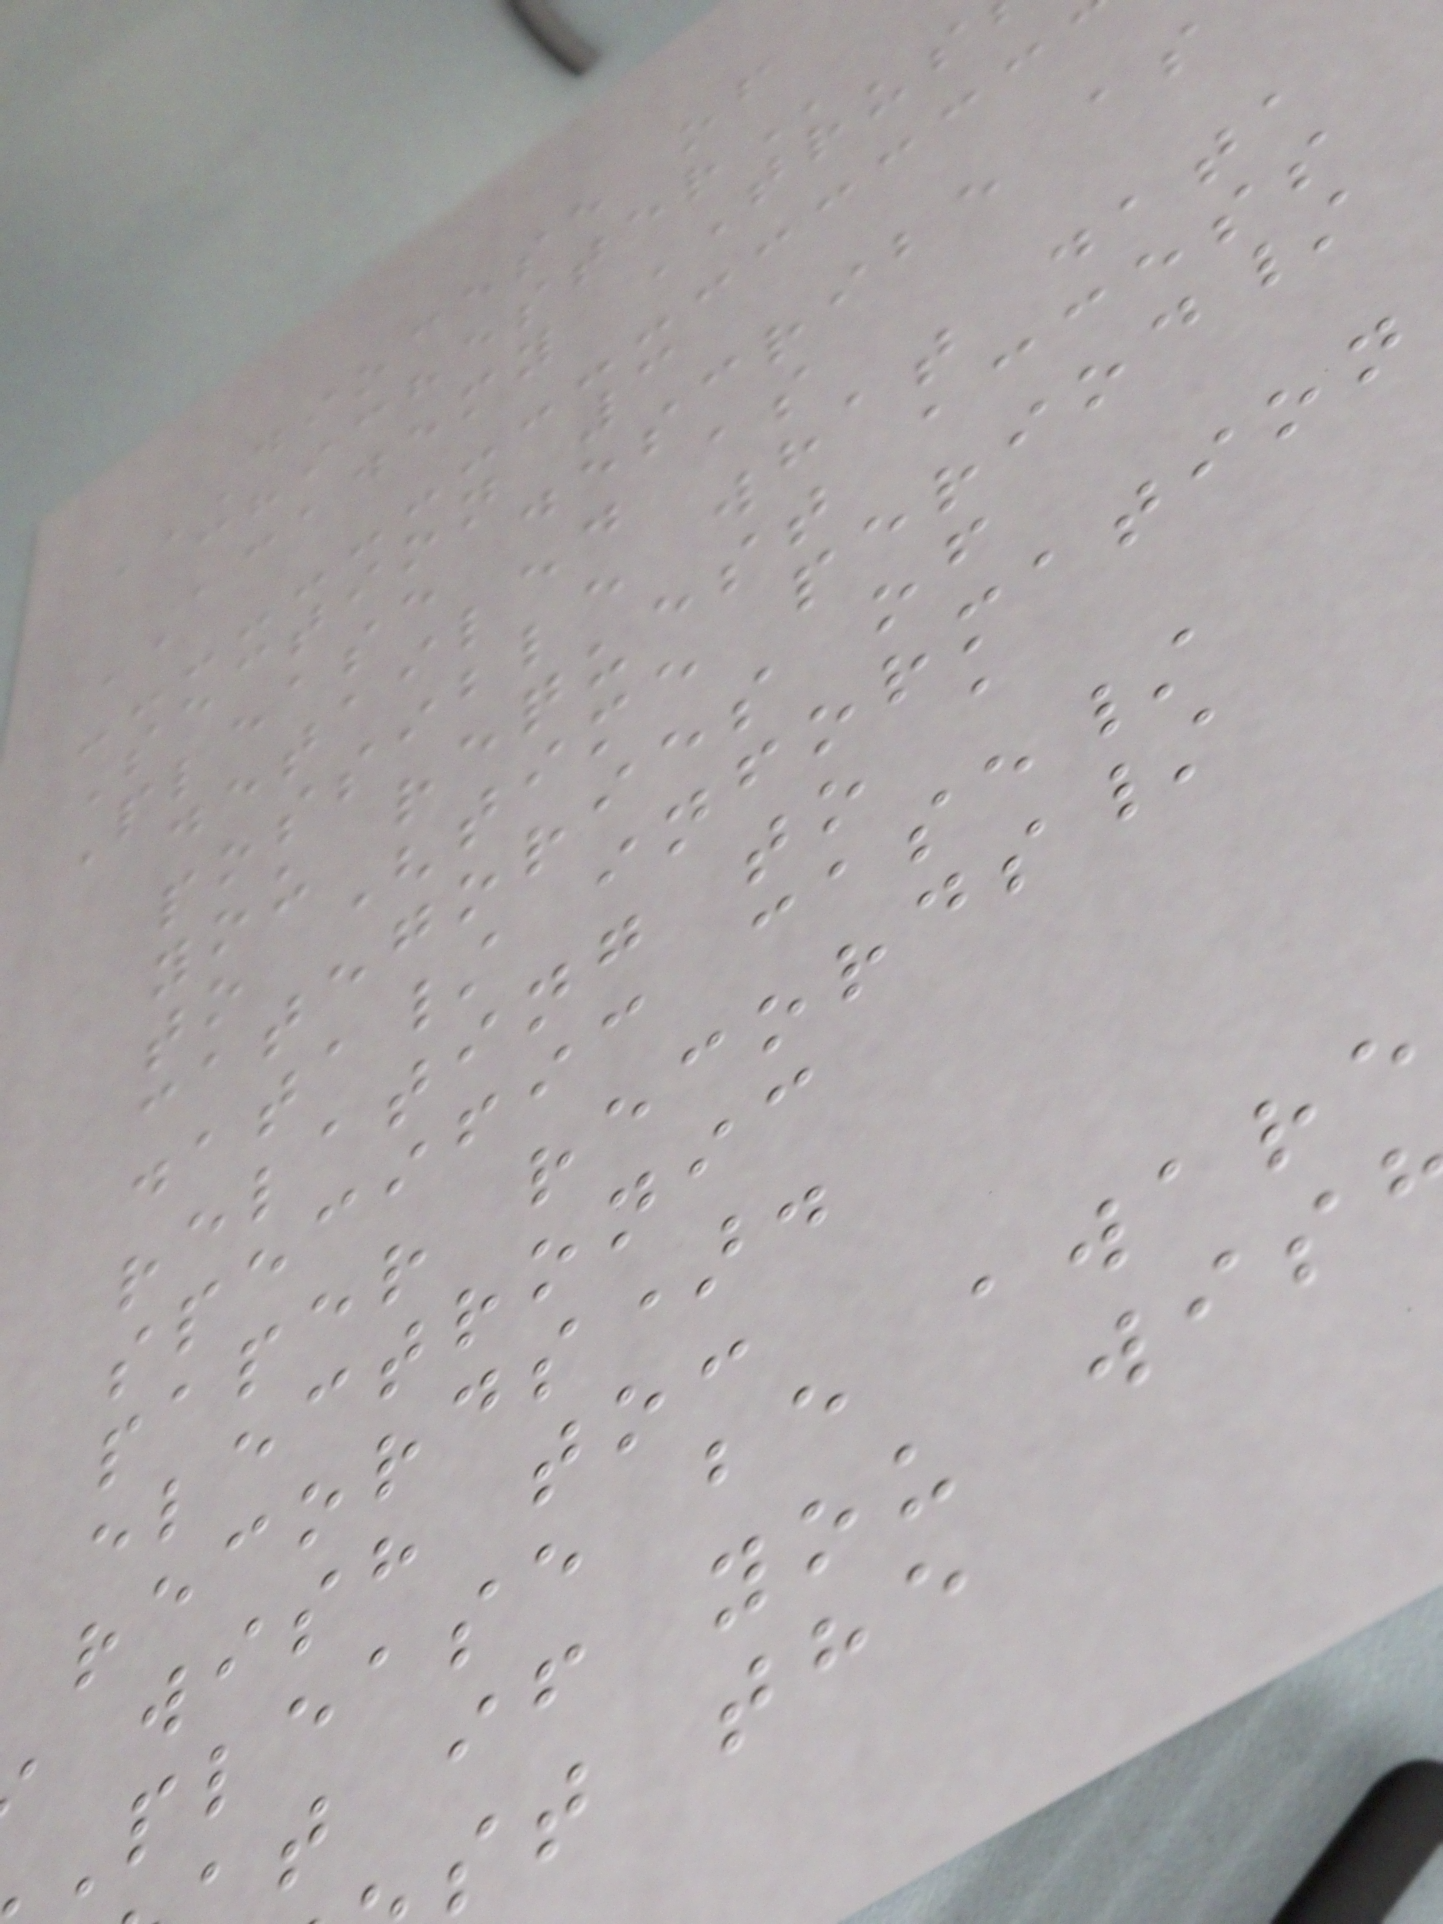DIOCESE OF
ACADEMY TRUS
Section 3
Please describe as
detailed as
possible what data
you request access
to (time period/
categories of
data/ information
relating to a
specific case/
paper records/
electronic
records).
wish to:
Please be aware
t if you wis
st the
